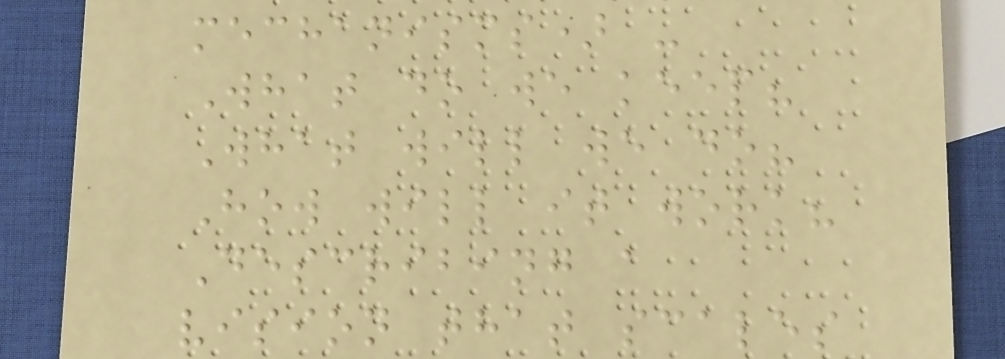mechanisms) -
What do we keep?
What will we do?
How will it work?
Describing a
vision that scales
